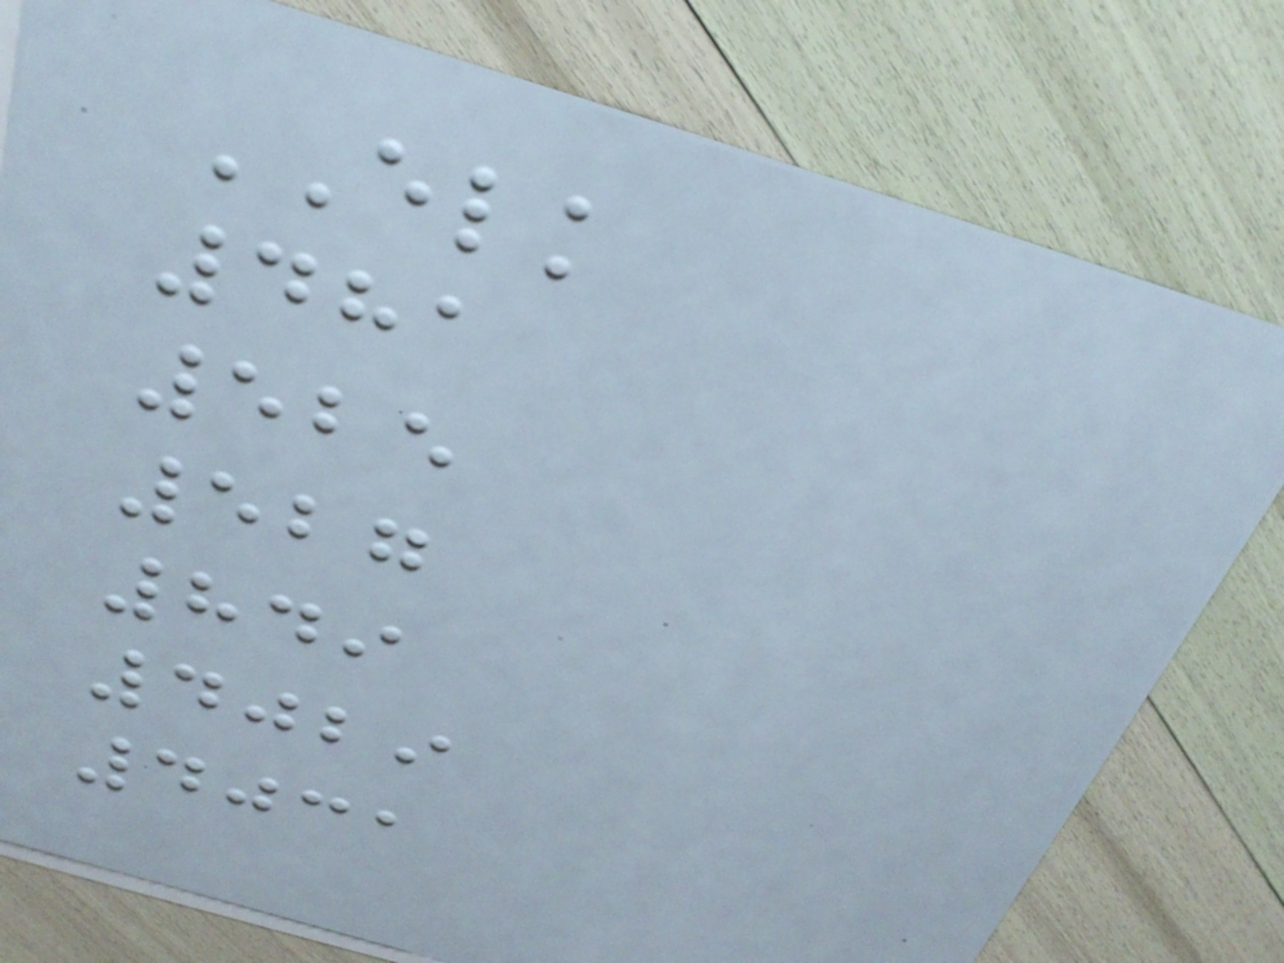ELK
481
525
527
849
4029
4031
